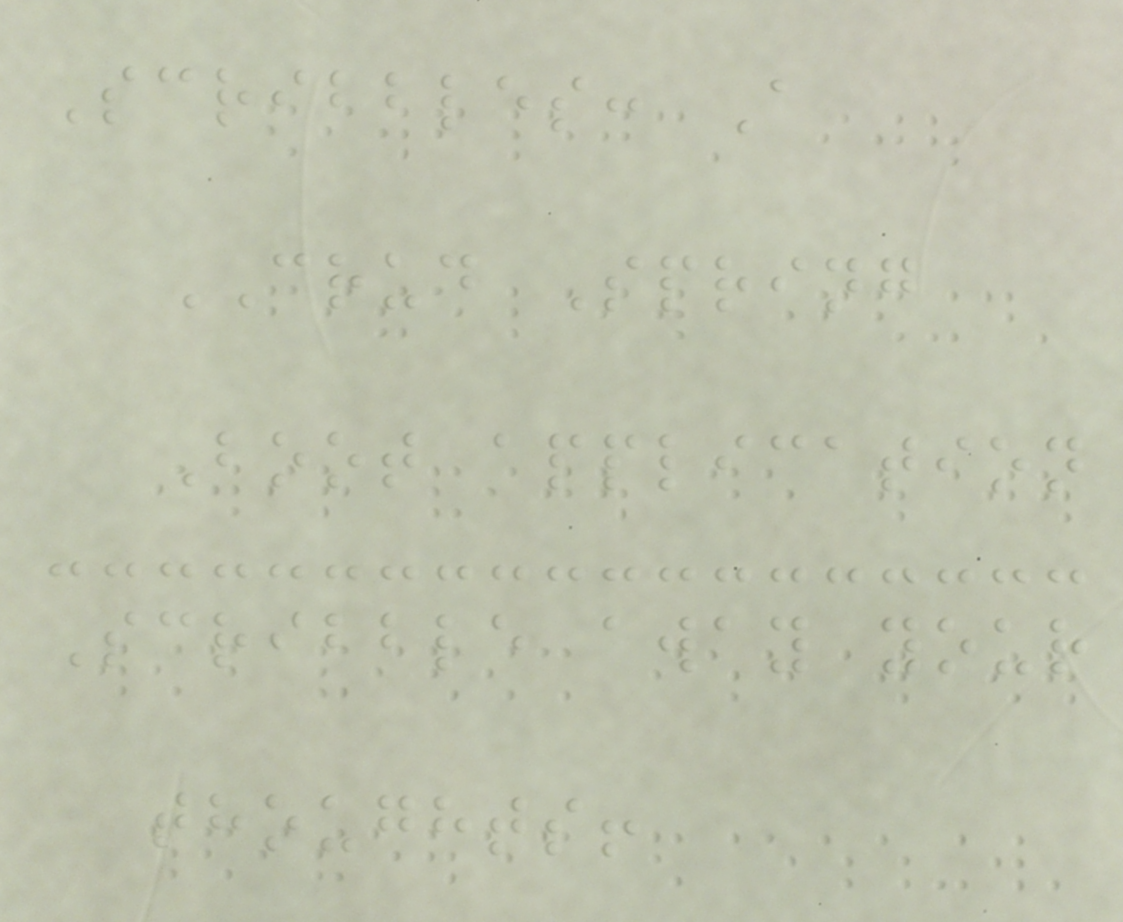Scribbles: A
CRUD Spring
Boot application
Scribble away your
thoughts!
